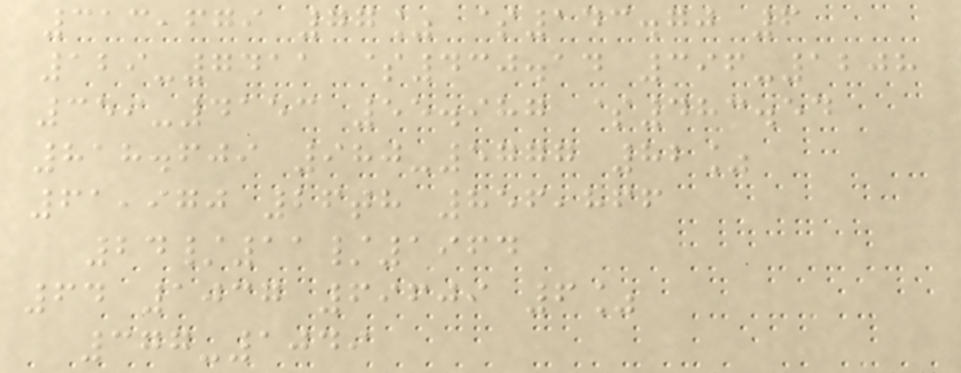313,679 77% $143.70 6
129-7411 $430.14 396-1208
359-4153 55.987 $483.54
818.609 980-5777 82%
61,970 26th 856,866
24/11/1964
64 1037 69609 6%
377-1049
